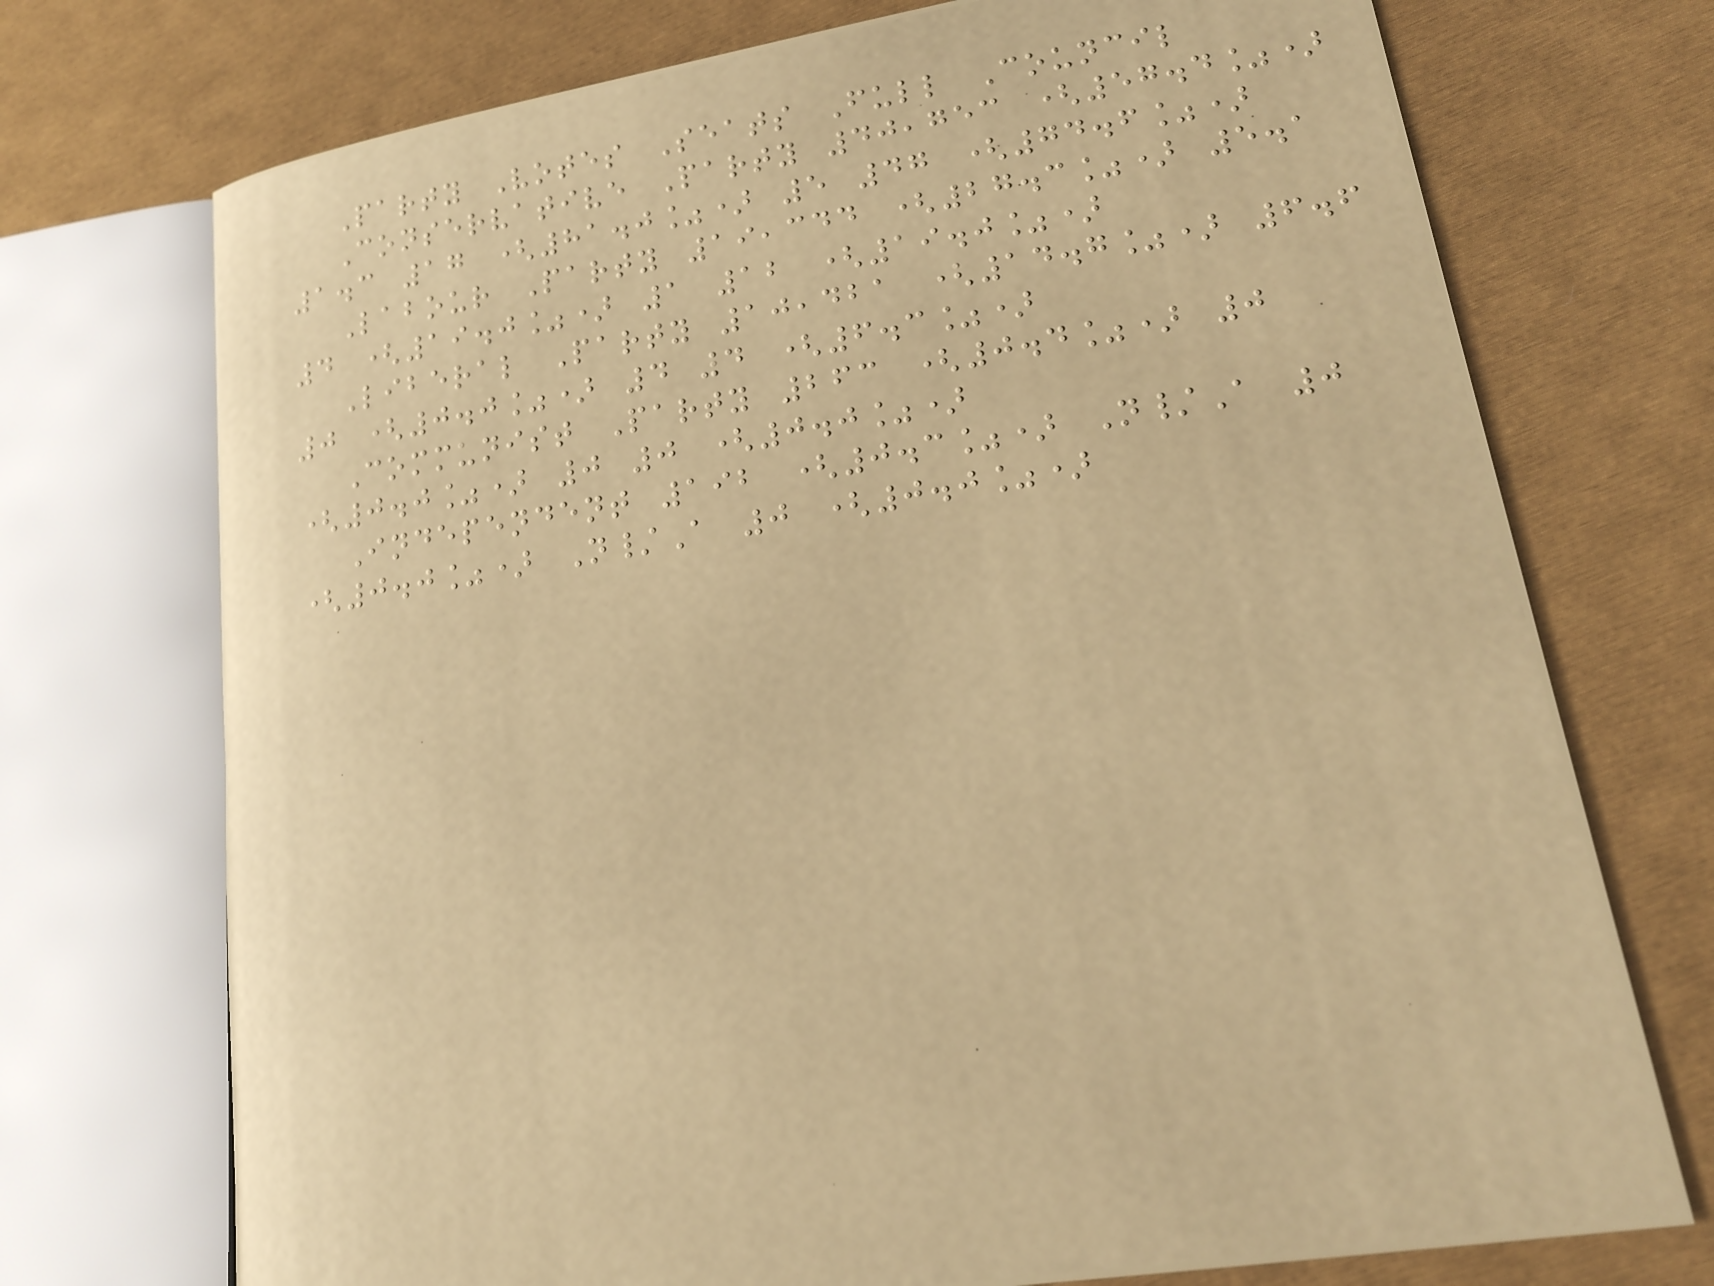Party Votes Seats Full Council
Conservative Party 40,753 (57.4%)
1.3 17 (81.0%) 5 47 (74.6%)
Labour Party 19,344 (27.3%) 5.1
4 (19.0%) 1 12 (19.0%)
Liberal Party 10,421 (14.7%) 6.6
0 (0.0%) 4 4 (6.3%)
Communist Party 263 (0.4%) 0
(0.0%) 0 0 (0.0%)
Independent 192 (0.3%) N/A 0
(0.0%) N/A 0 (0.0%)
